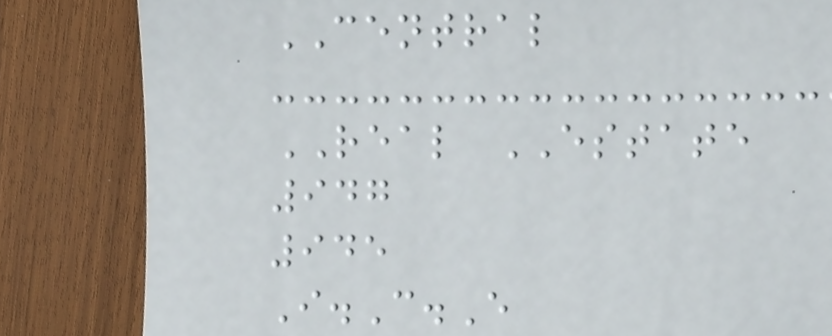CENTRAL
REAL ESTATE
947
945
I.C.E
